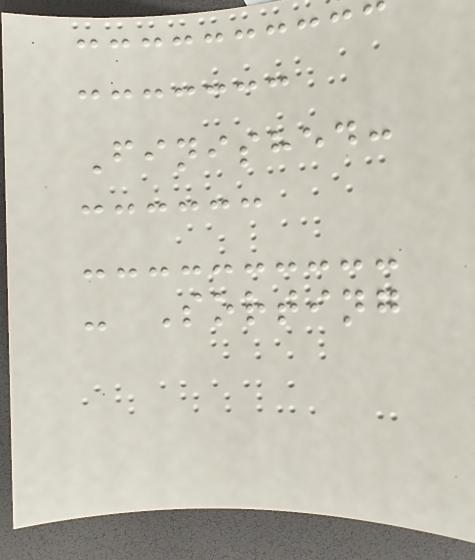Finished:
- Sorting
